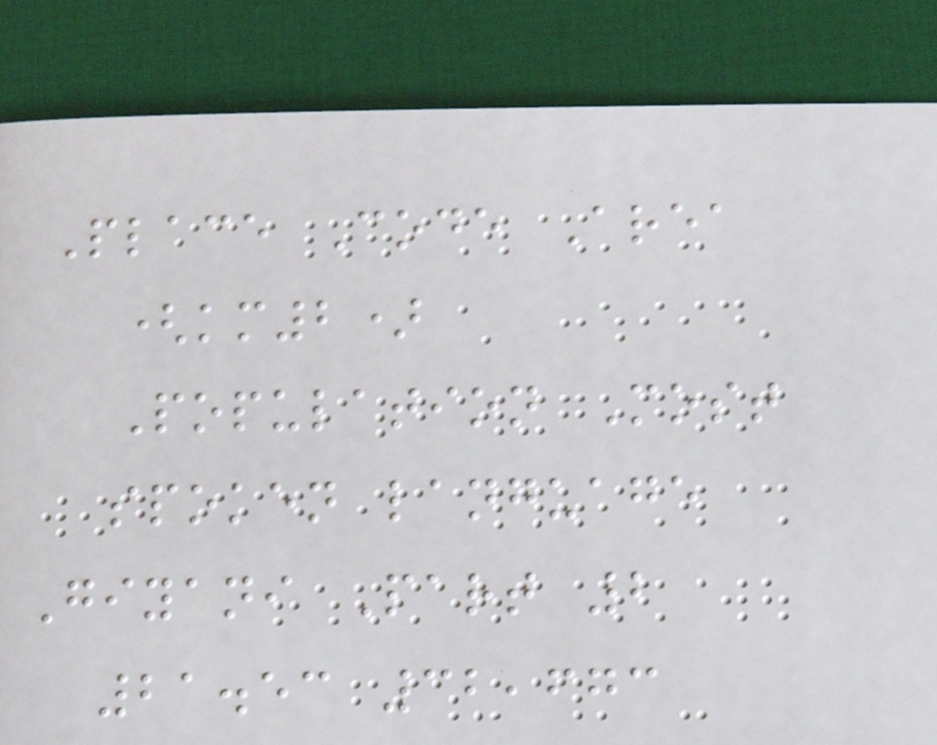Place Code Area
(km2)
Population Most
spoken language
Giyani Part 2
21.53 32,673
